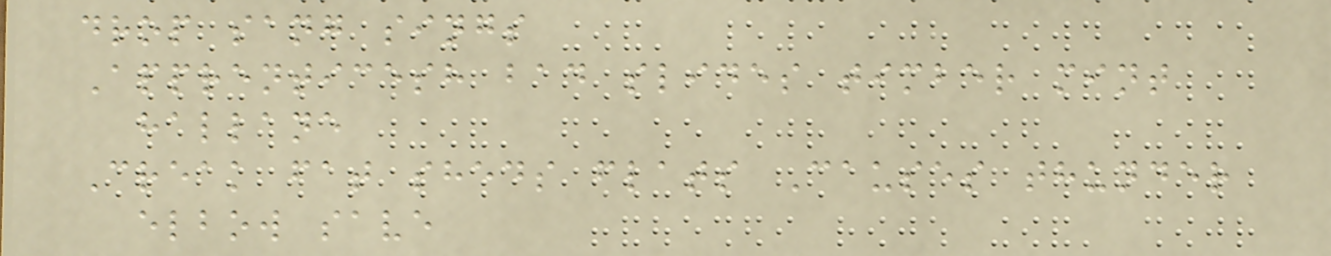drop sang sings
Apprenticesh bad slides timber mint
hallane
Creak fat sheds flats Causes thunder
elbow save
